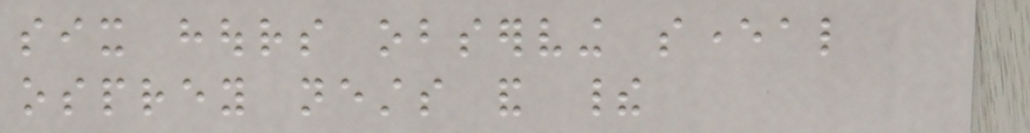six hours observing several
osprey nests and their
